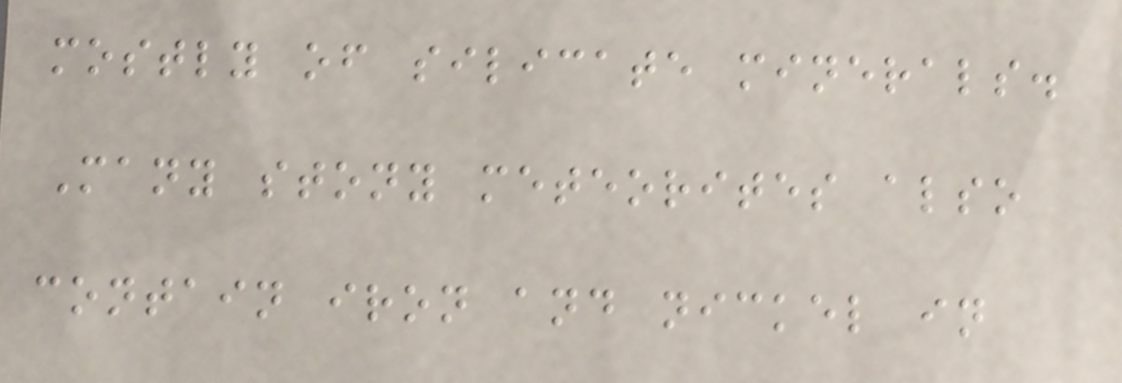mostly of silicate minerals.
Many stony meteorites also
contain iron and nickel in
